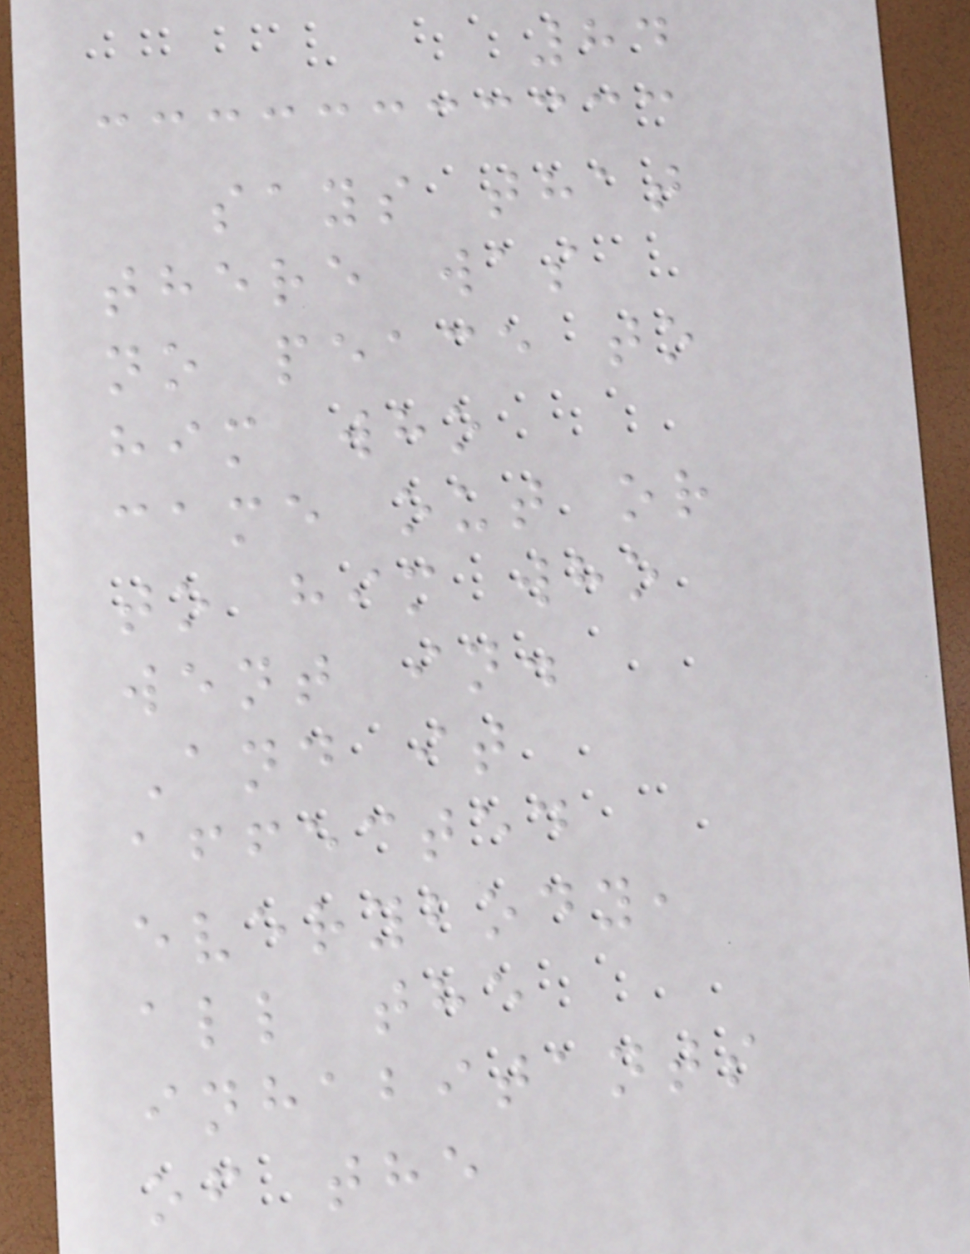84
says that
there was
no peace to
him who
came out or
to him who
went in.
And it
affected
everybody,
all the
inhabitants
of the
